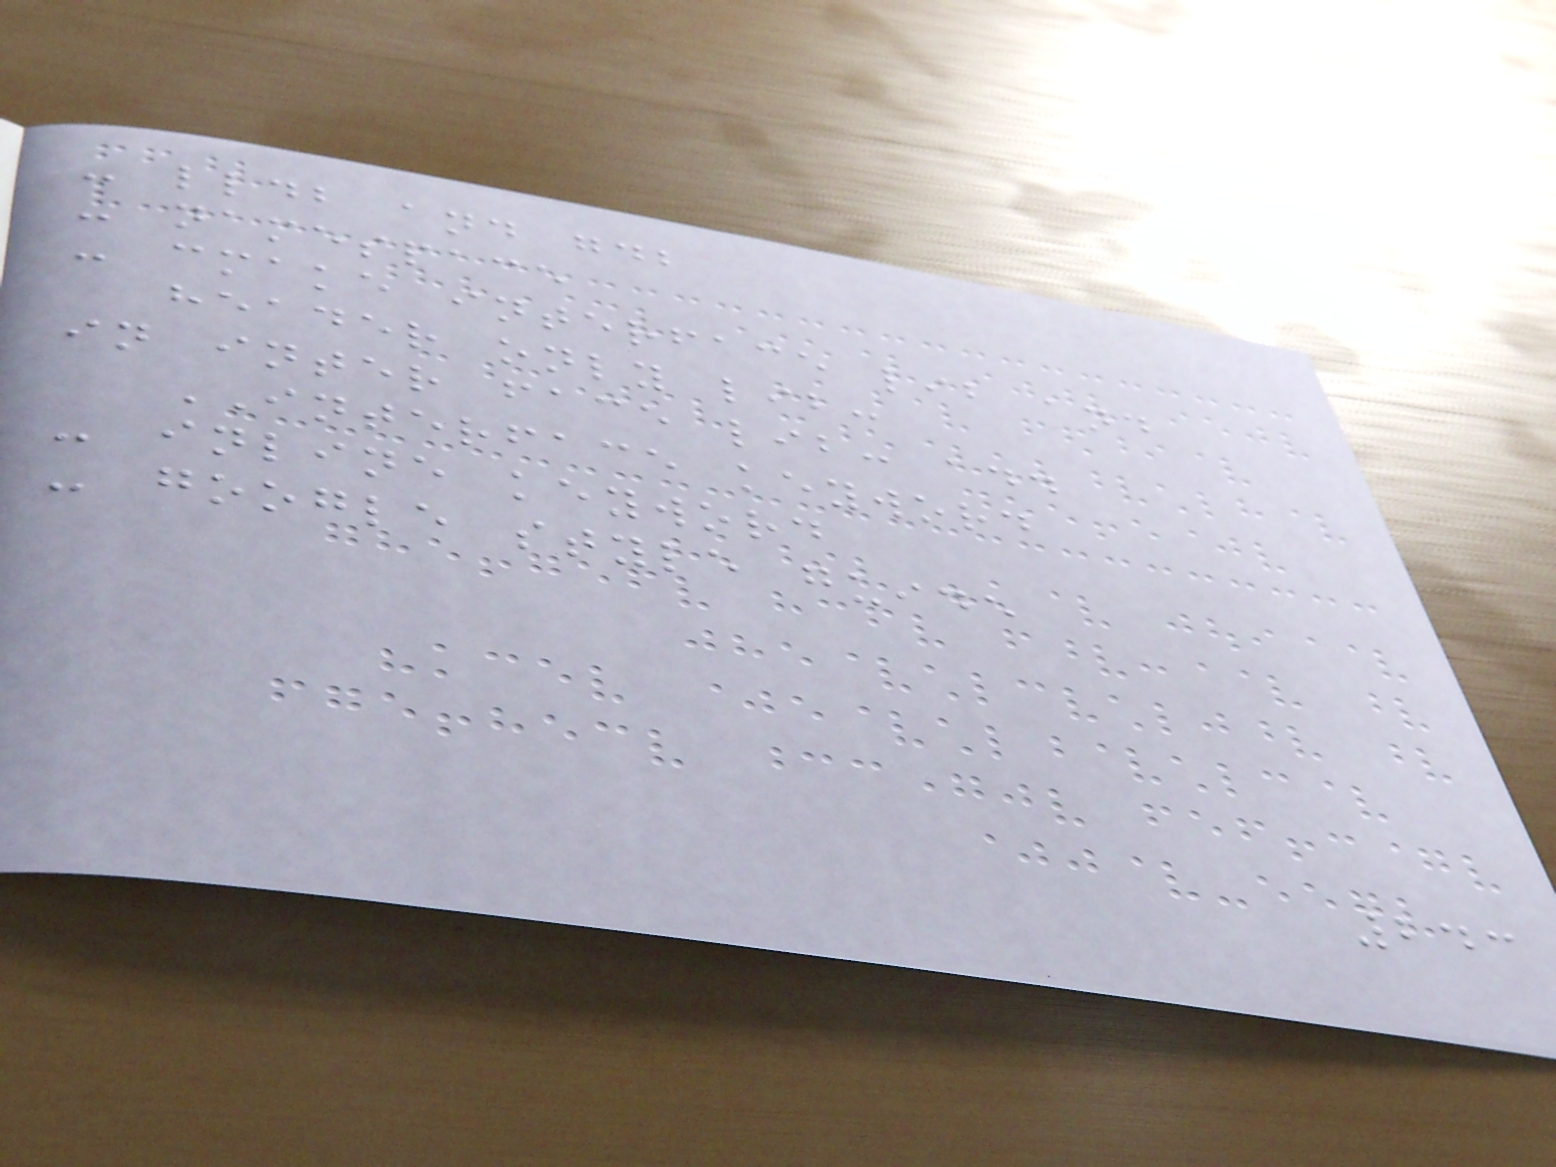- lldb and gdb
- namespace
- cmake interface lib and
header only lib:
in inter face lib: add
INTERFACE keyword
- inline keyword
- google style guide
243
